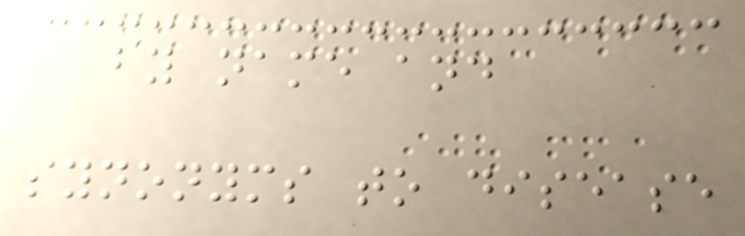by name and
synonyms to disease
